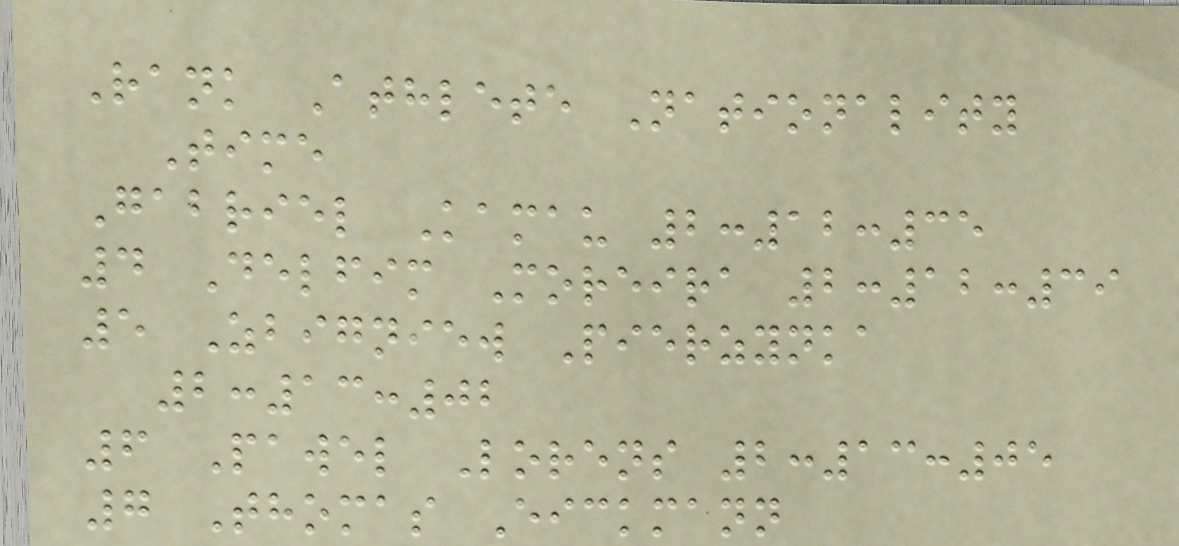Rank Athlete Nationality
Time
Gabriel Kamau 2:12:35
4 Delfim Moreira 2:12:39
5 Zbigniew Pierzynka
2:13:02
6 Pawel Lorens 2:13:05
7 Thomas Eickmann
